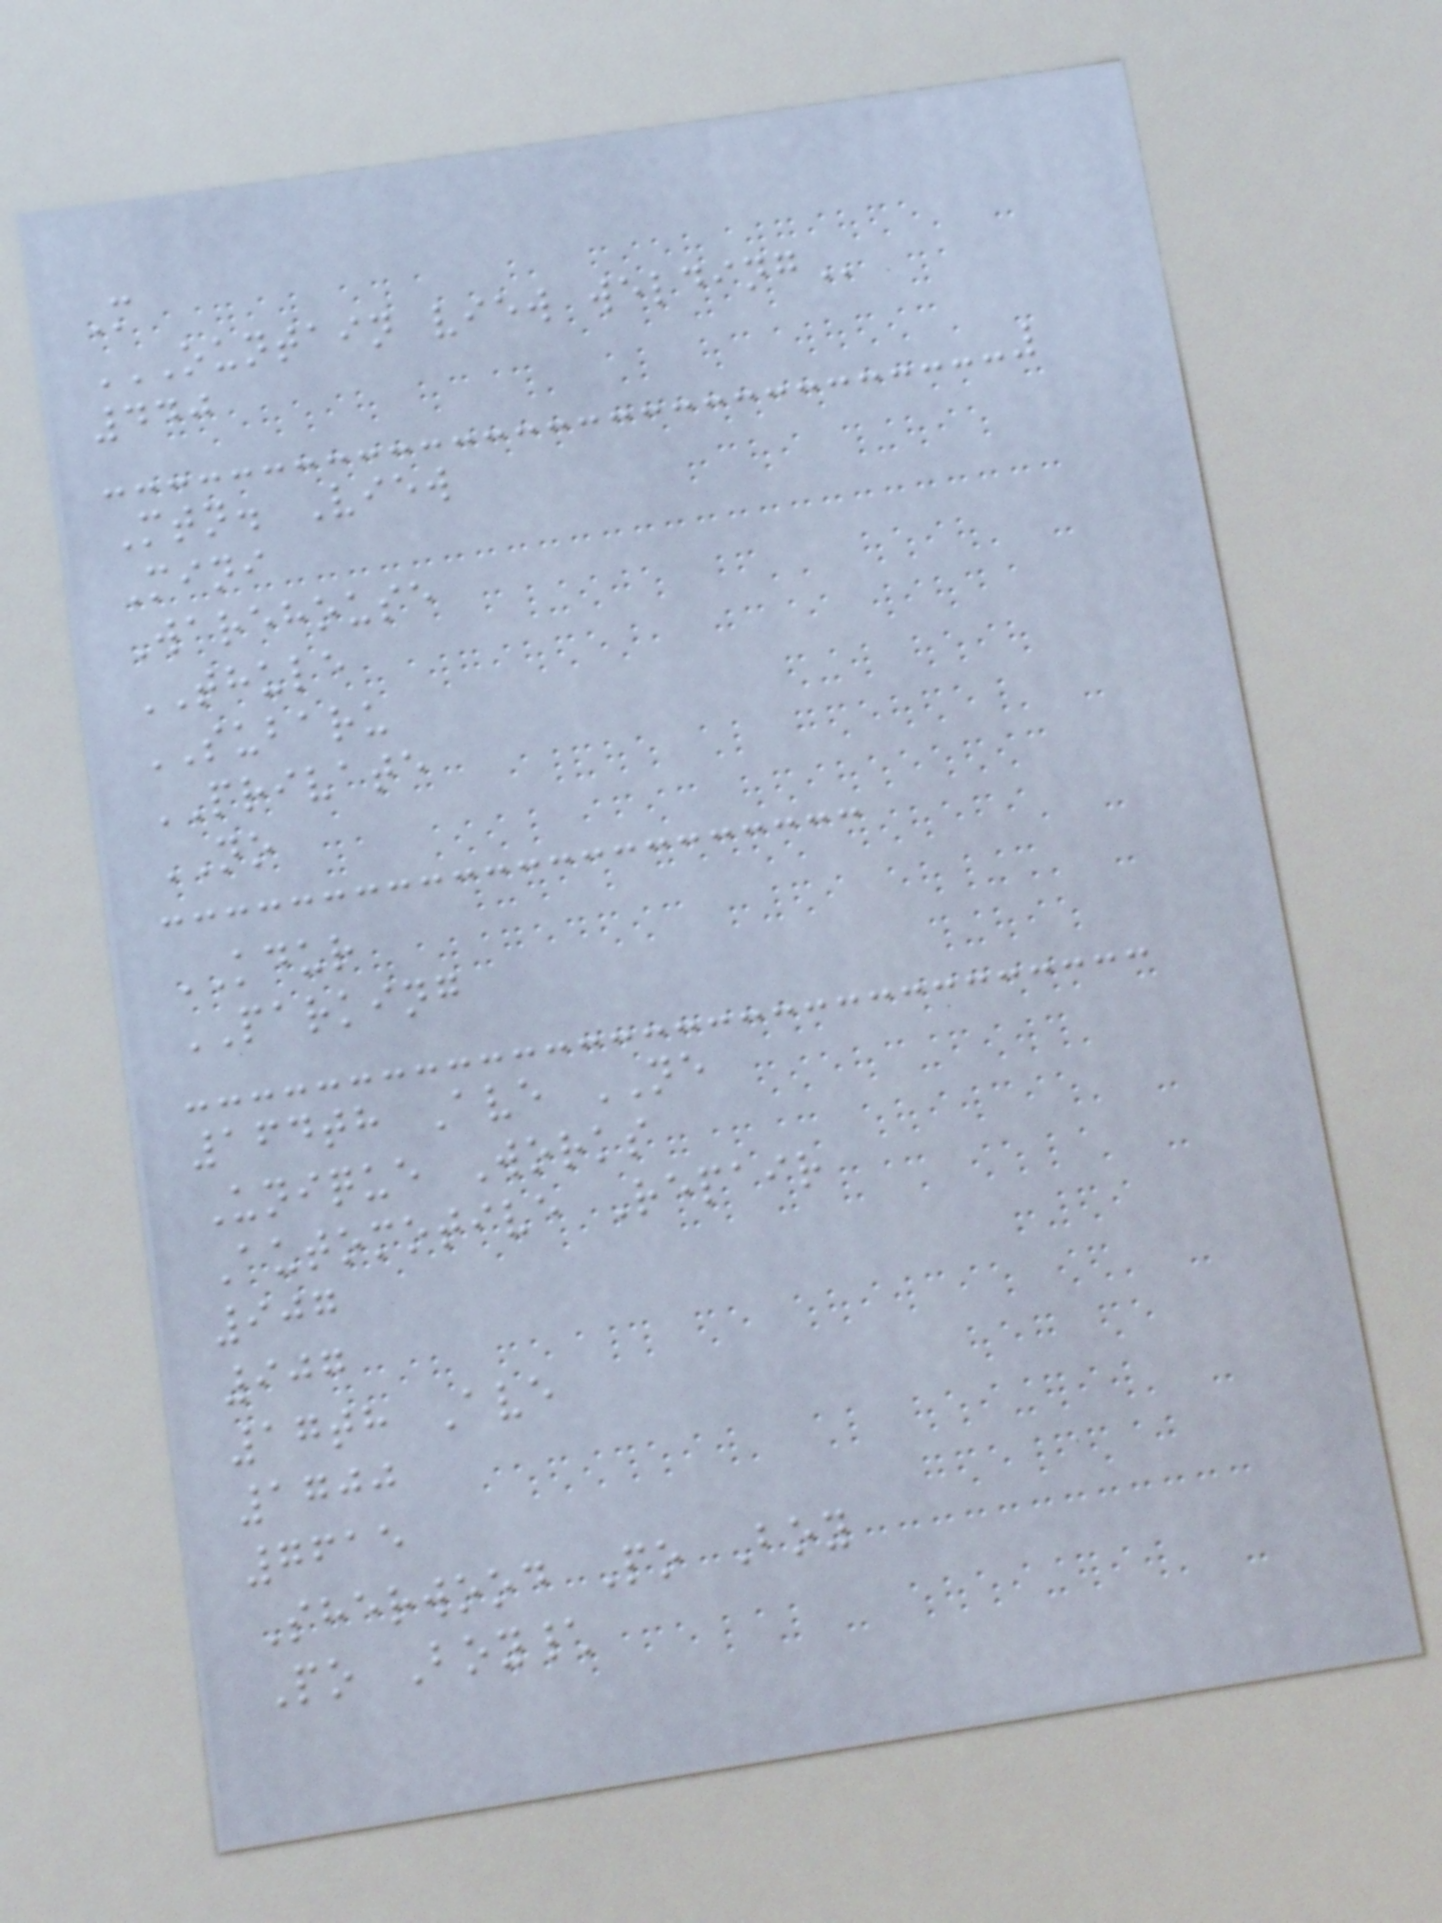M
OUNTAIN VIEW WELDING
440
Mtn. View
Mini
Warehouse
THULE
SUBARU
PRIVATE
NO
KDUR
PARKING
164th Ave NE
Unique Works
Automotive Repair
907
907
17th Ave
1700
7615
Sherwood Po Boy
Po Boy\
